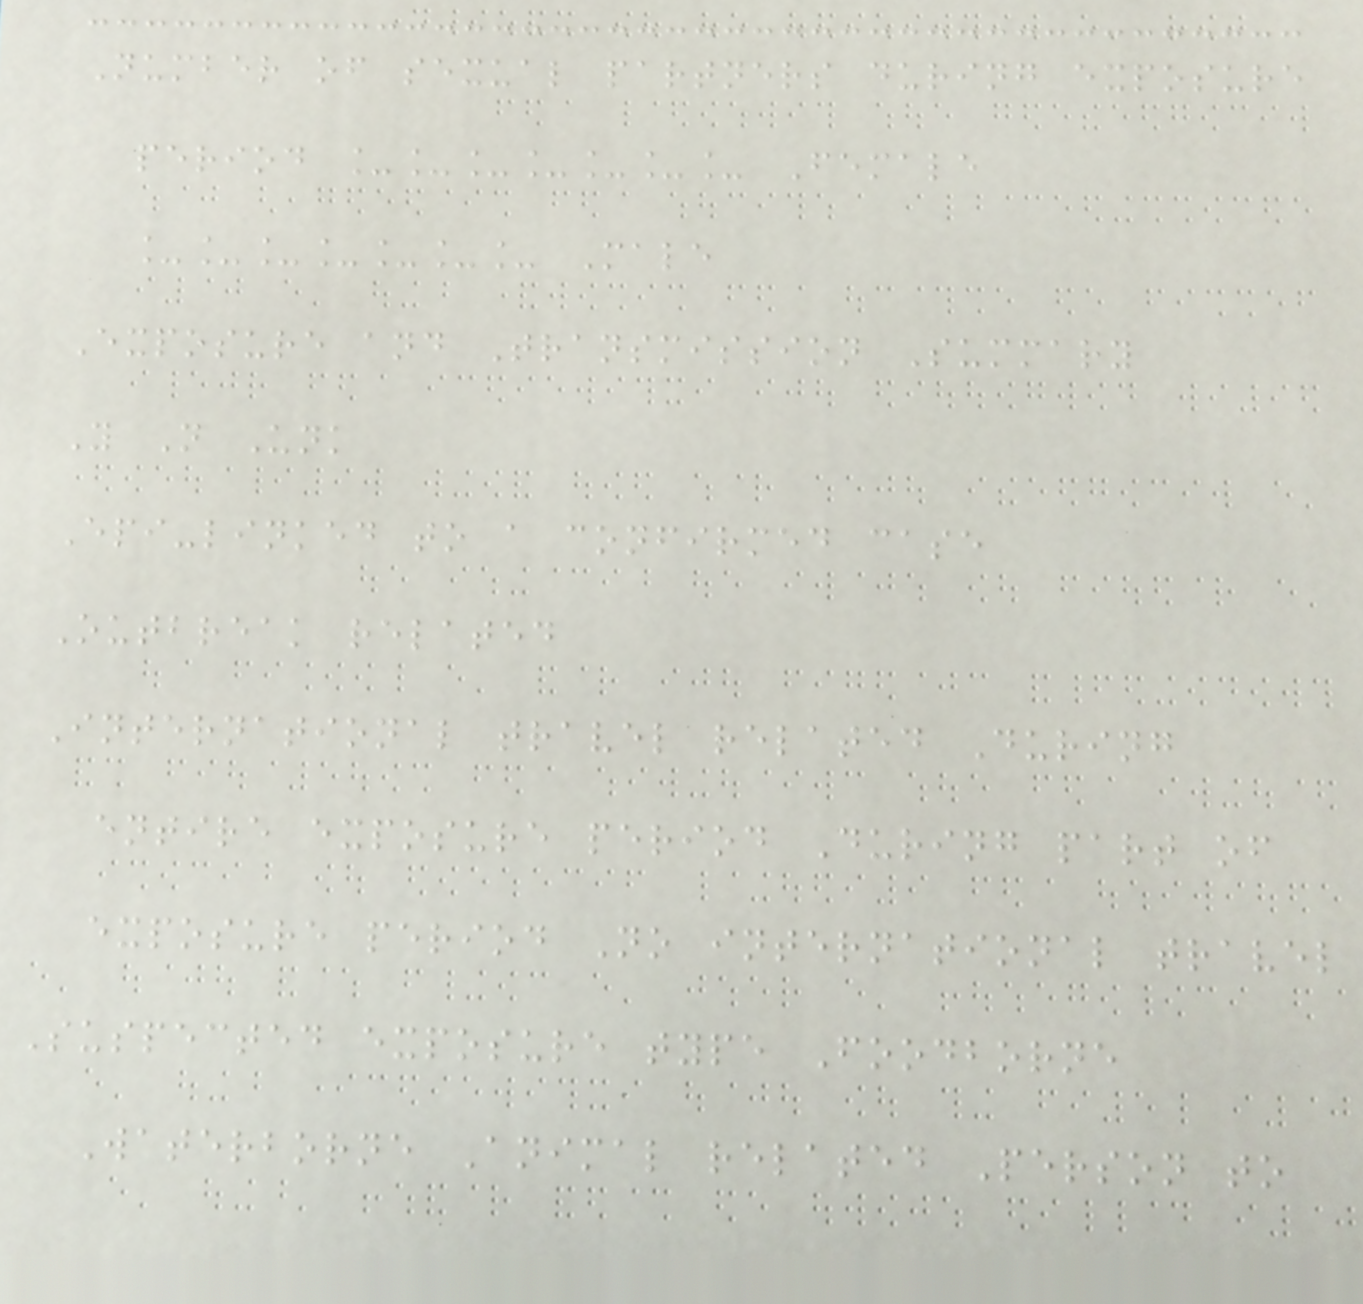Number of sexual partners during exposure
period _______ Female
_______ Male
Exposure and Transmission Summary
Y N Unk
Epi-linked to a confirmed case
Outbreak related
International travel related During
entire exposure period During part of
exposure period No international travel
Suspected exposure type Foodborne
Waterborne Animal related Person to
